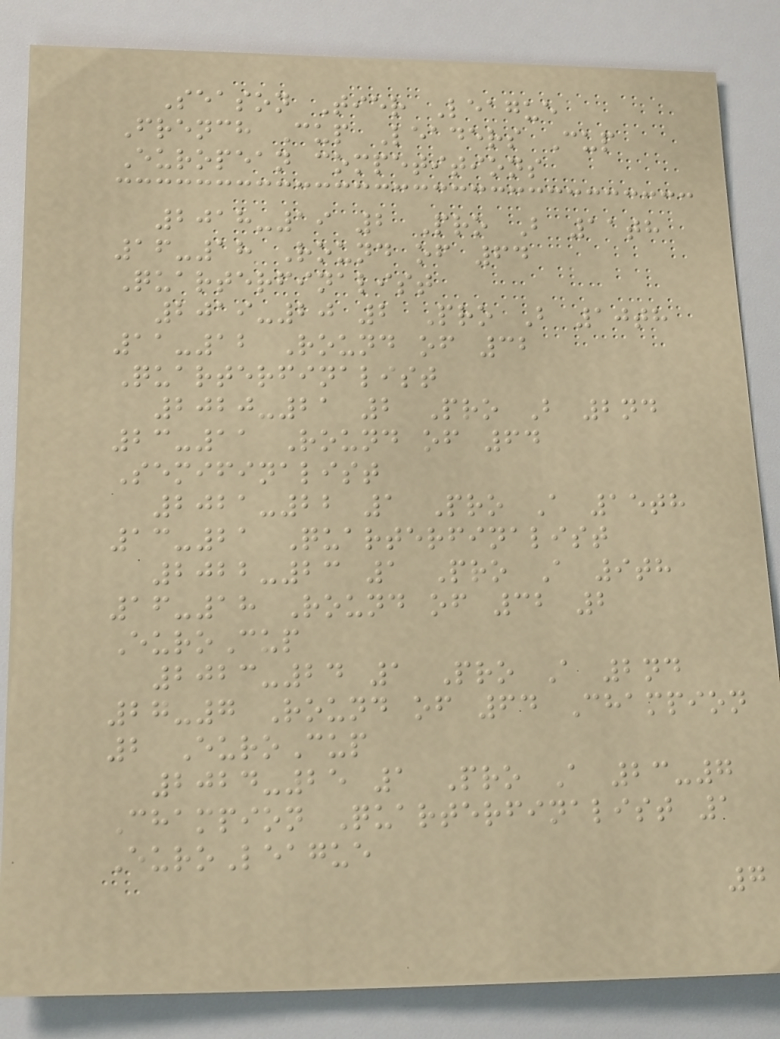Season Tier League
French Cup Leaders Cup
European competitions
2018-19 2 Pro B 11th
16-18 Round of 64
Quarterfinalist
2019-20 2 Pro B 10th
11-12 Round of 32
Quarterfinalist
2020-21 2 Pro B 2nd
23-11 Round of 64
Semifinalist
2021-22 1 Pro A 15th
13-21 Quarterfinalist
2022-23 1 Pro A 9th
16-18 Round of 32 2
EuroCup
2023-24 1 Pro A 2nd
27-7 Round of 64 Champion
2 EuroCup
2024-25 1 Pro A 23-7
Champion Quarterfinalist 1
EuroLeague
7
